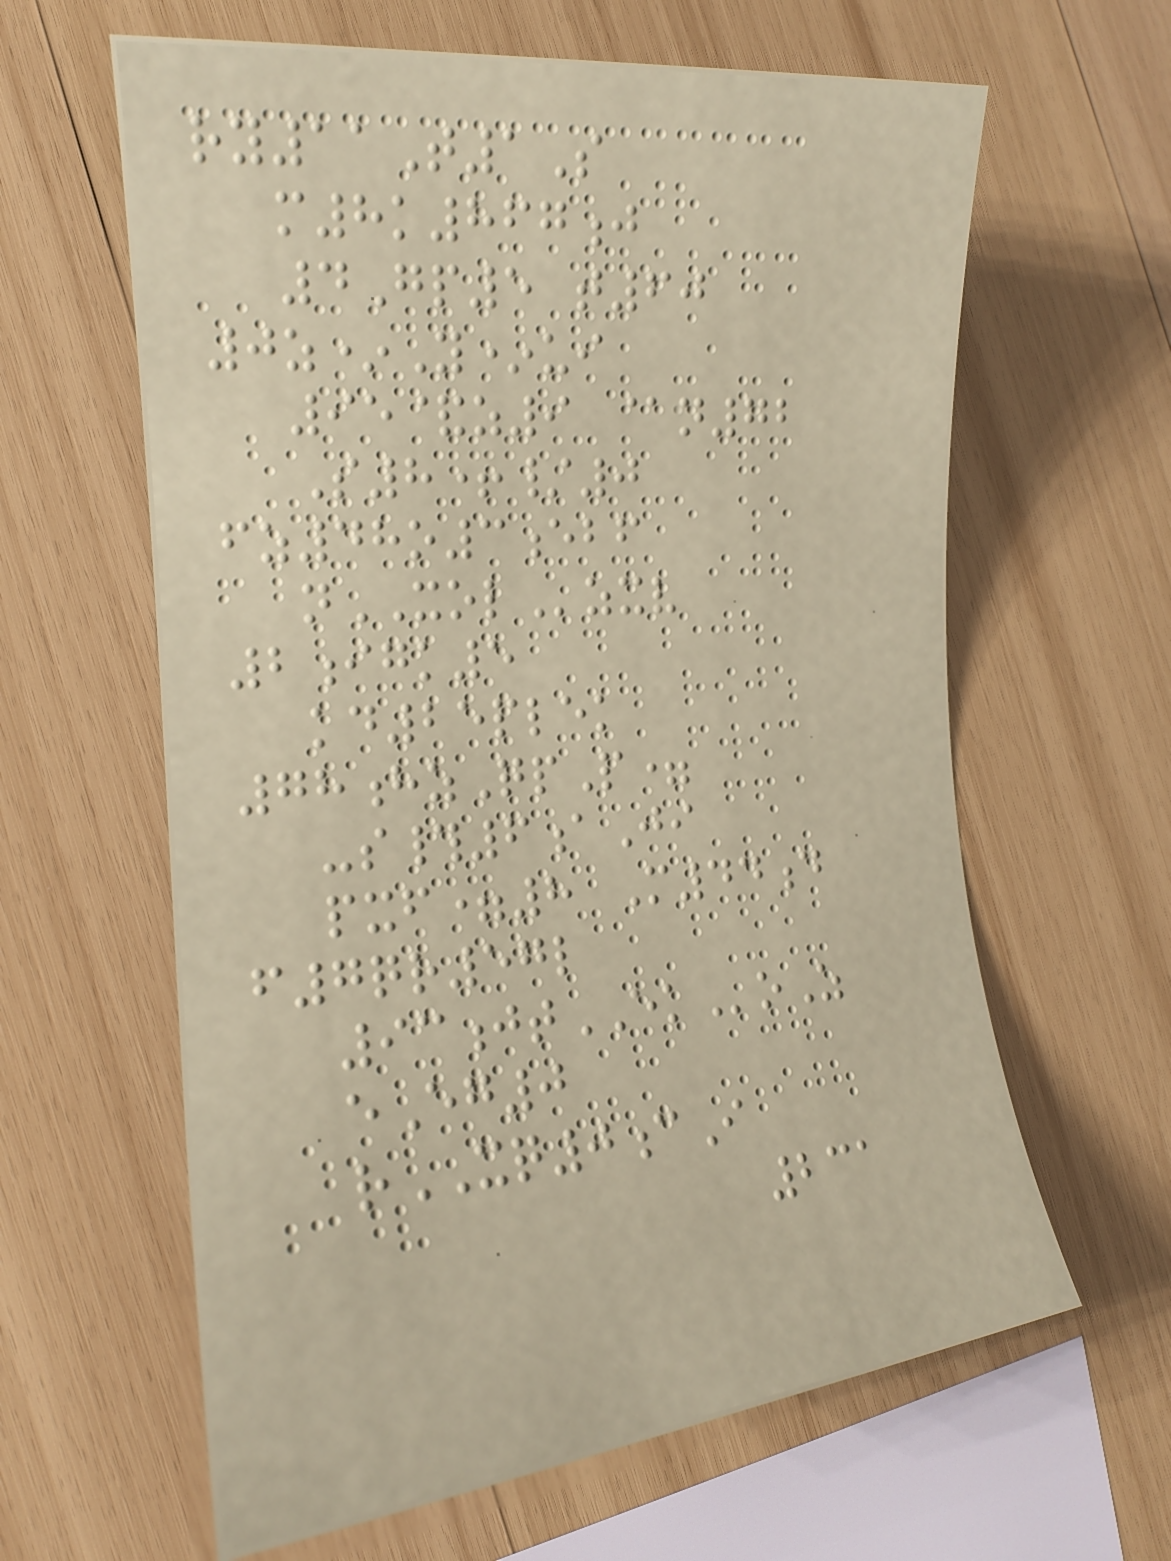ry11T1S
m8k867j
4Gp5 t60
0z*Y*ui
95&z9 @n72
S8+/0
fz48o3ebf
nXOLzxv
2igk5
kd25plek
78hzQpP=
-s#6aJi
pxf=8 M44d
f7qr57l
93jtEKoZ
eEg0
rXQ0cI
231
